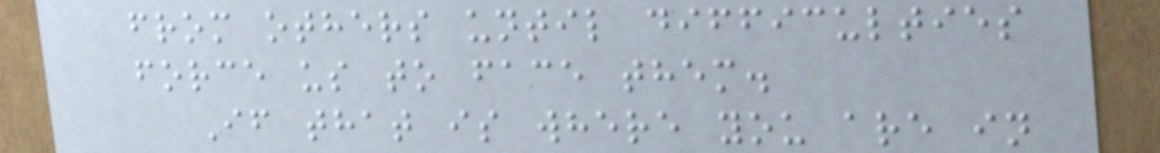from others until difficulties
force us to face them.
If that is where you are in
